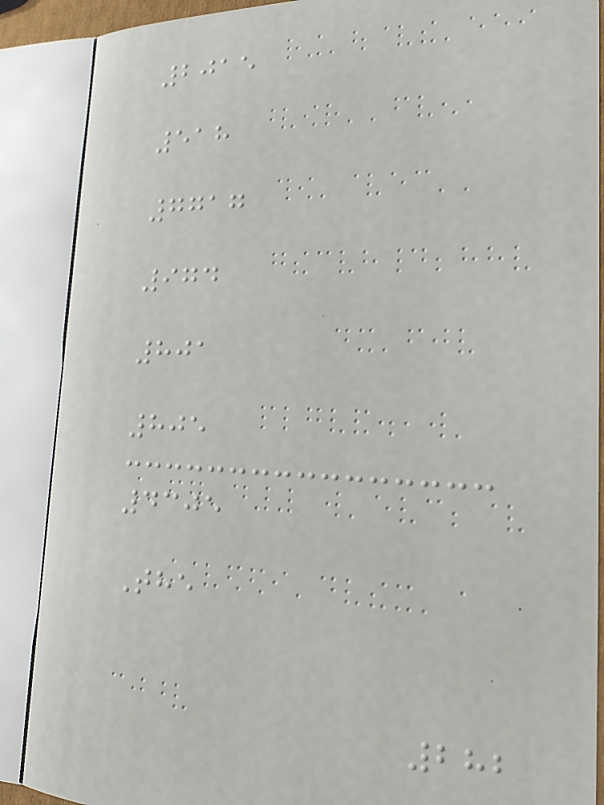2015
518
7717
974
801
805
4305
The
282
